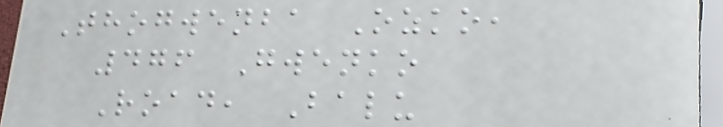Thogwenba Ozko,
476 Gwenko
Road, Balu
